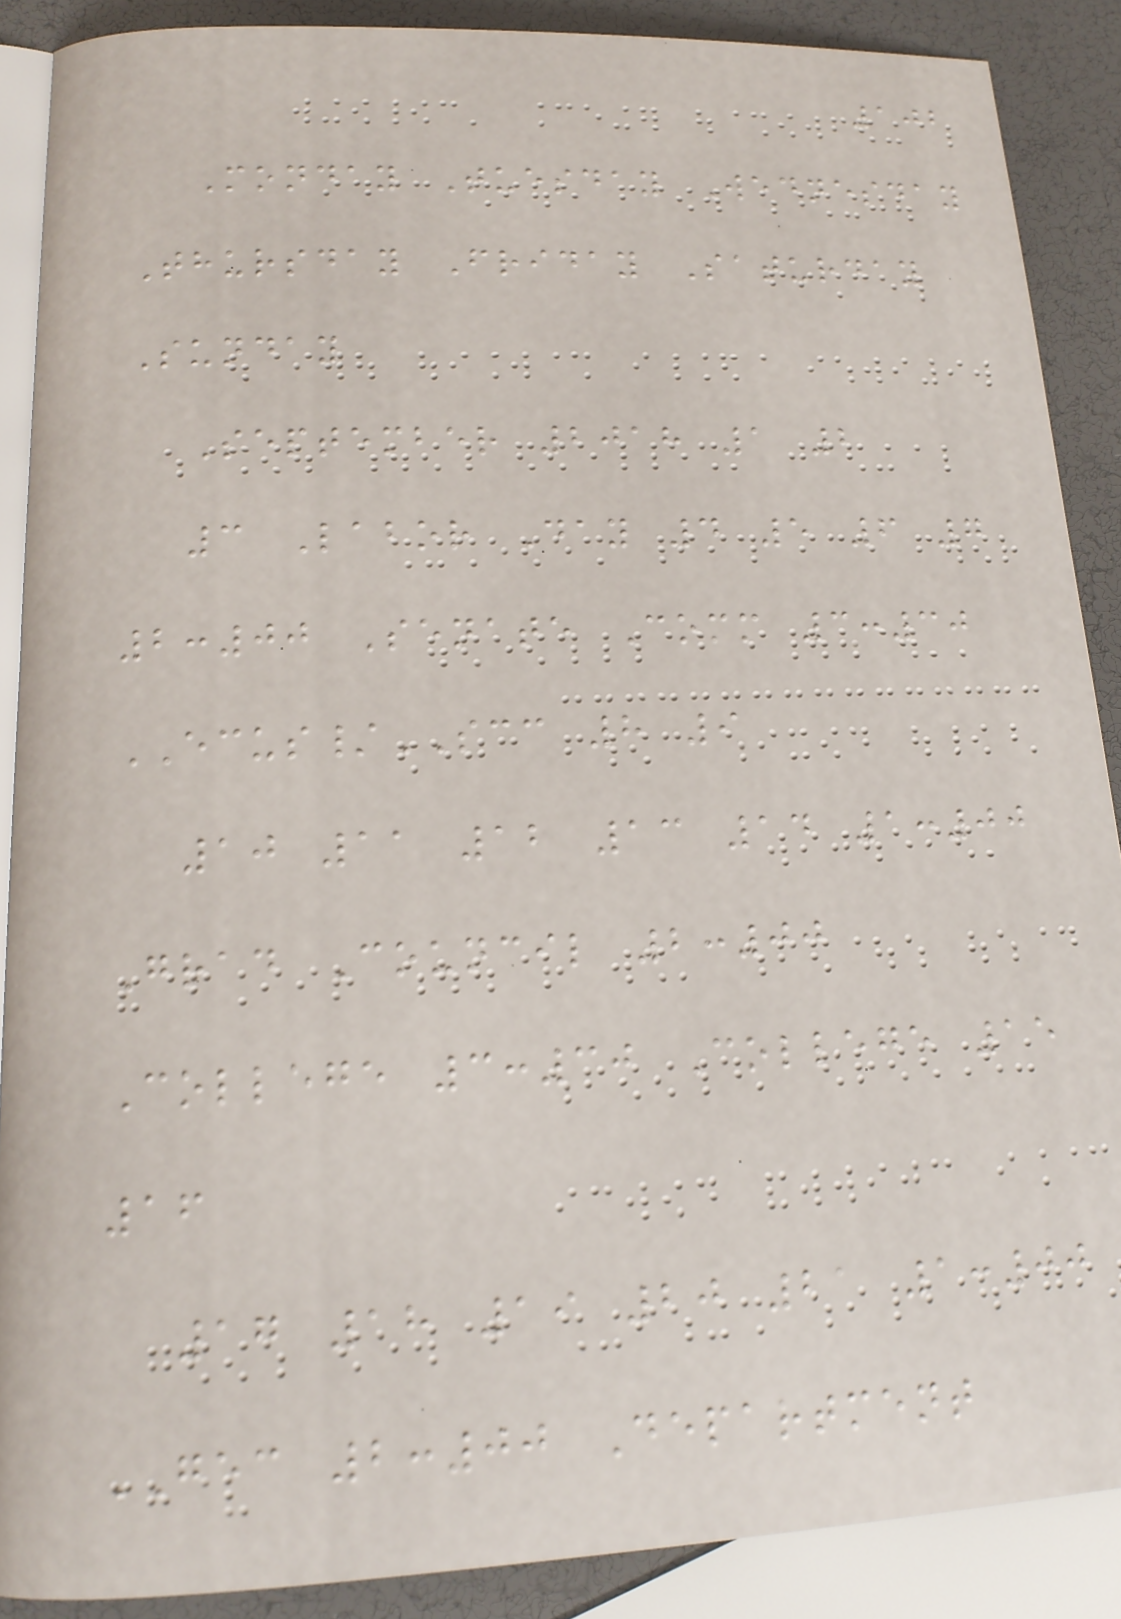102
Monday Tuesday Wednesday
Thursday Friday Saturday
Sunday
September 2018 1 2
3 Labor Day 4 5 6 7
2:00 Senate Comm 3:30
ECUS/SCC 8 9
10 11 12 13 14 1:00
Grad Council 2:00
College 3:30 College 15
16
17 18 19 20 21 1:00
GEC 2:00 Department
